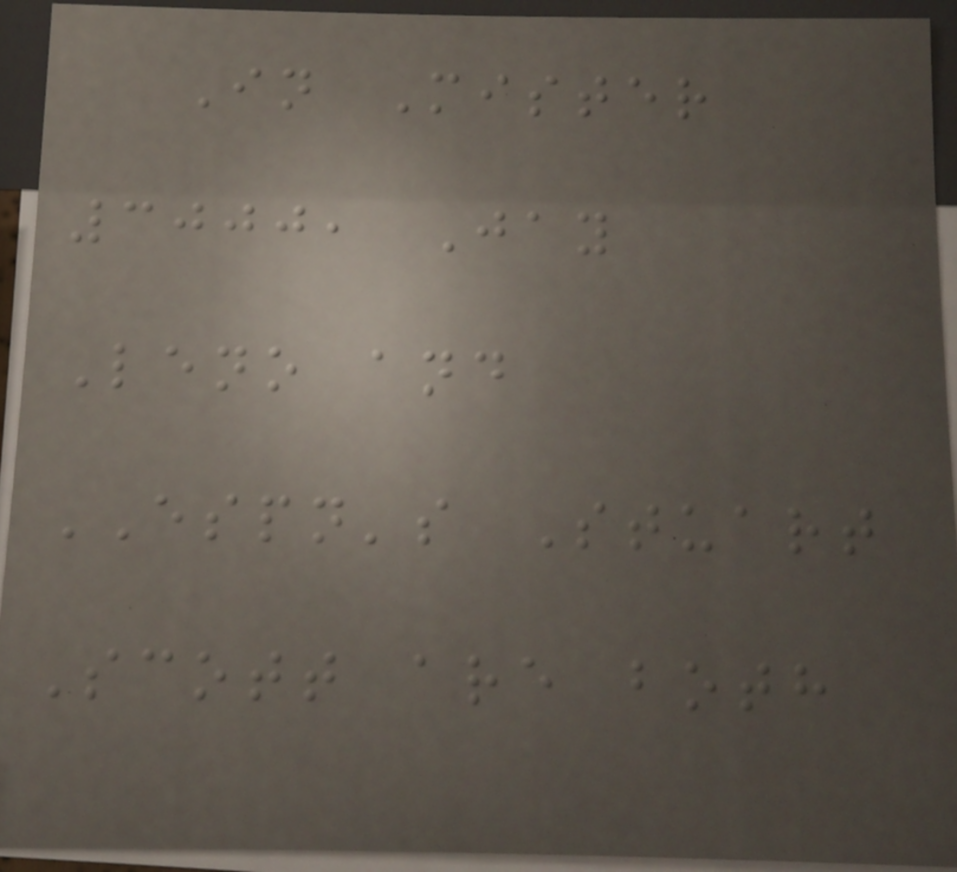In Mister
3000, Jay
Leno and
ESPN's Stuart
Scott are both
